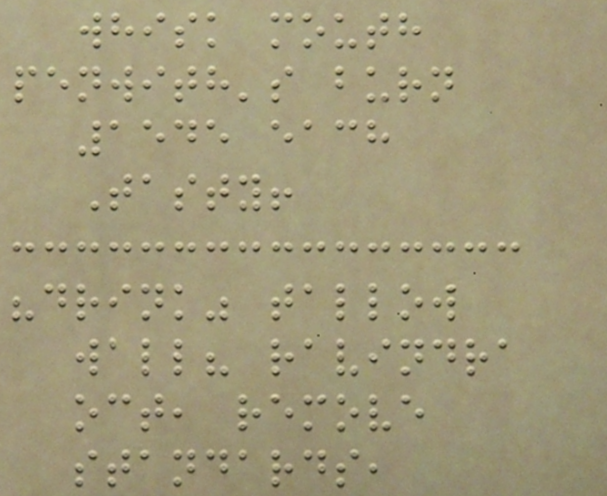whisk mouth
penwith's burn
1545 each
Tasty!
"drink" tallow
wall? ravindra
oct, remove
standards,
